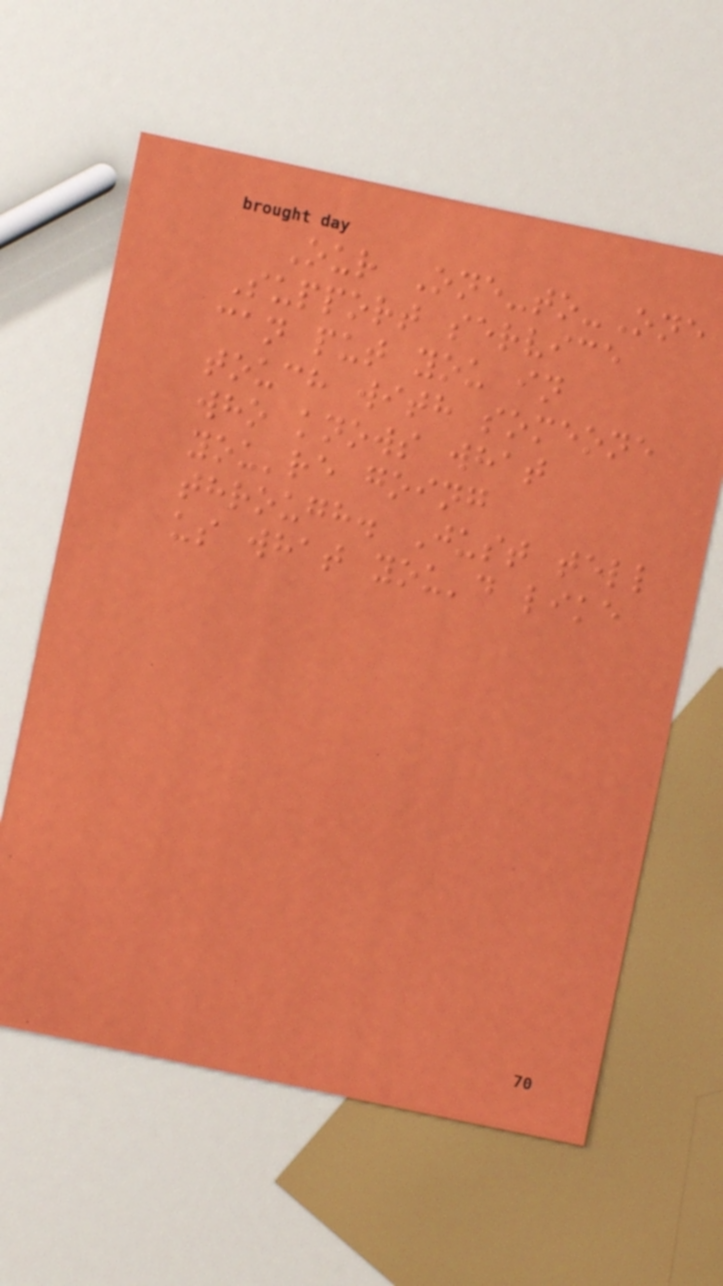Our One-to-One
Support service
can put you in
touch with someone
who knows what
you're going
through. Just tell
us what you'd like
